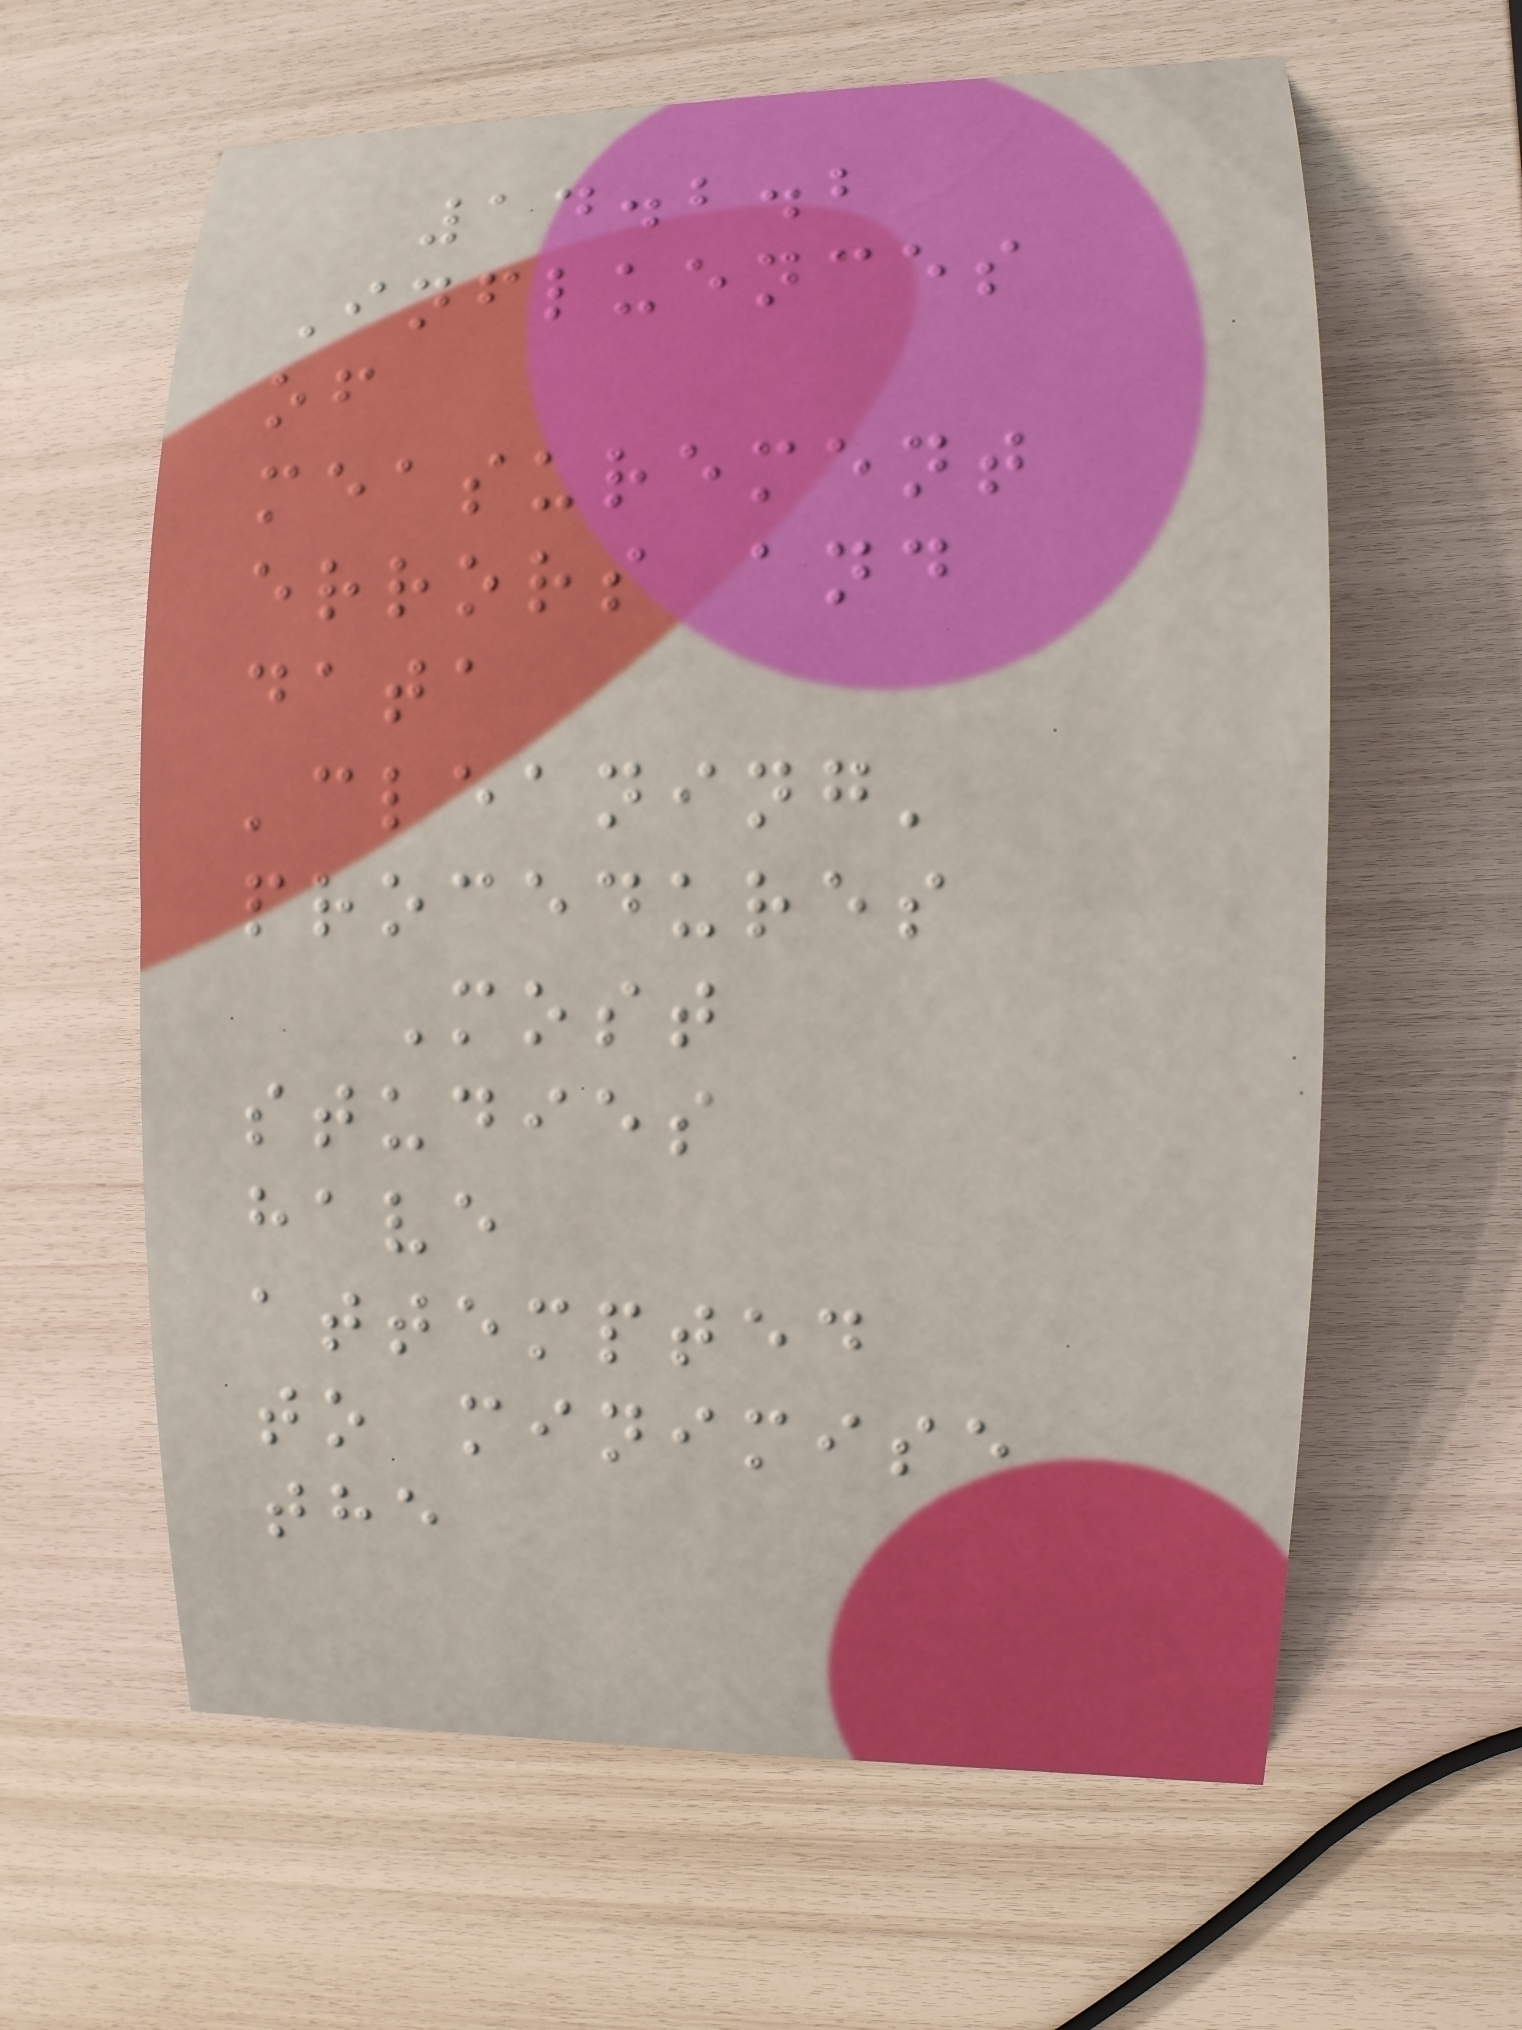14.2.2
Influences
of
measurement
errors and
data
'cleaning'
procedures
Most
studies
have
attempted
to minimise
the
